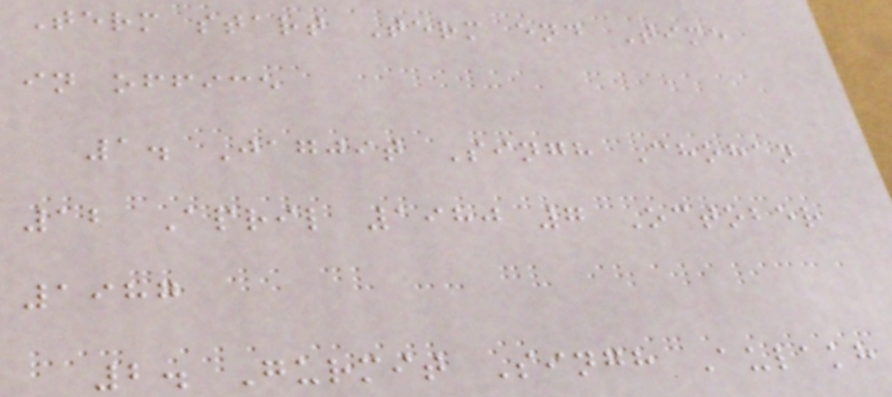Term start Term end Time
in office
1. Jagjit Singh Chohan
12 April 1980 7 October
1987
2. Gurmit Singh Aulakh
